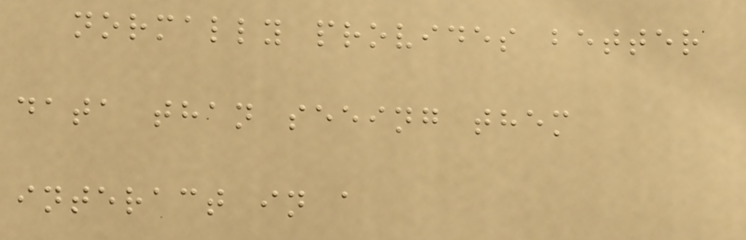normally provides better
data than seeing them
interact in a
